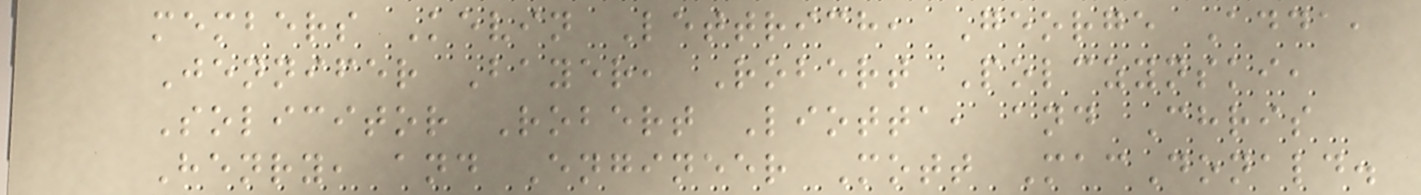members Kevin Lettrich, George Adda,
Jennifer Bayer, Robert Polczynski,
Solicitor Robert Liotta, and Chris
Henry, and Engineer Mott MacDonald.
